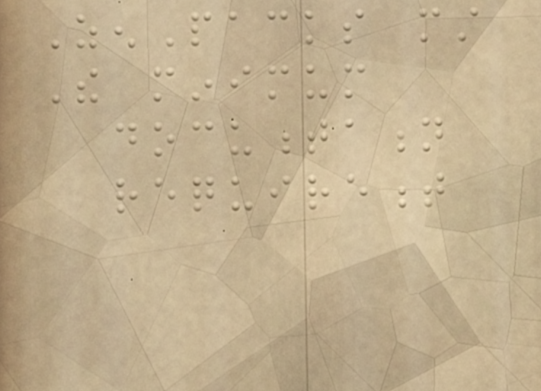ZenPacks must
The minimum
documentation
requirement
